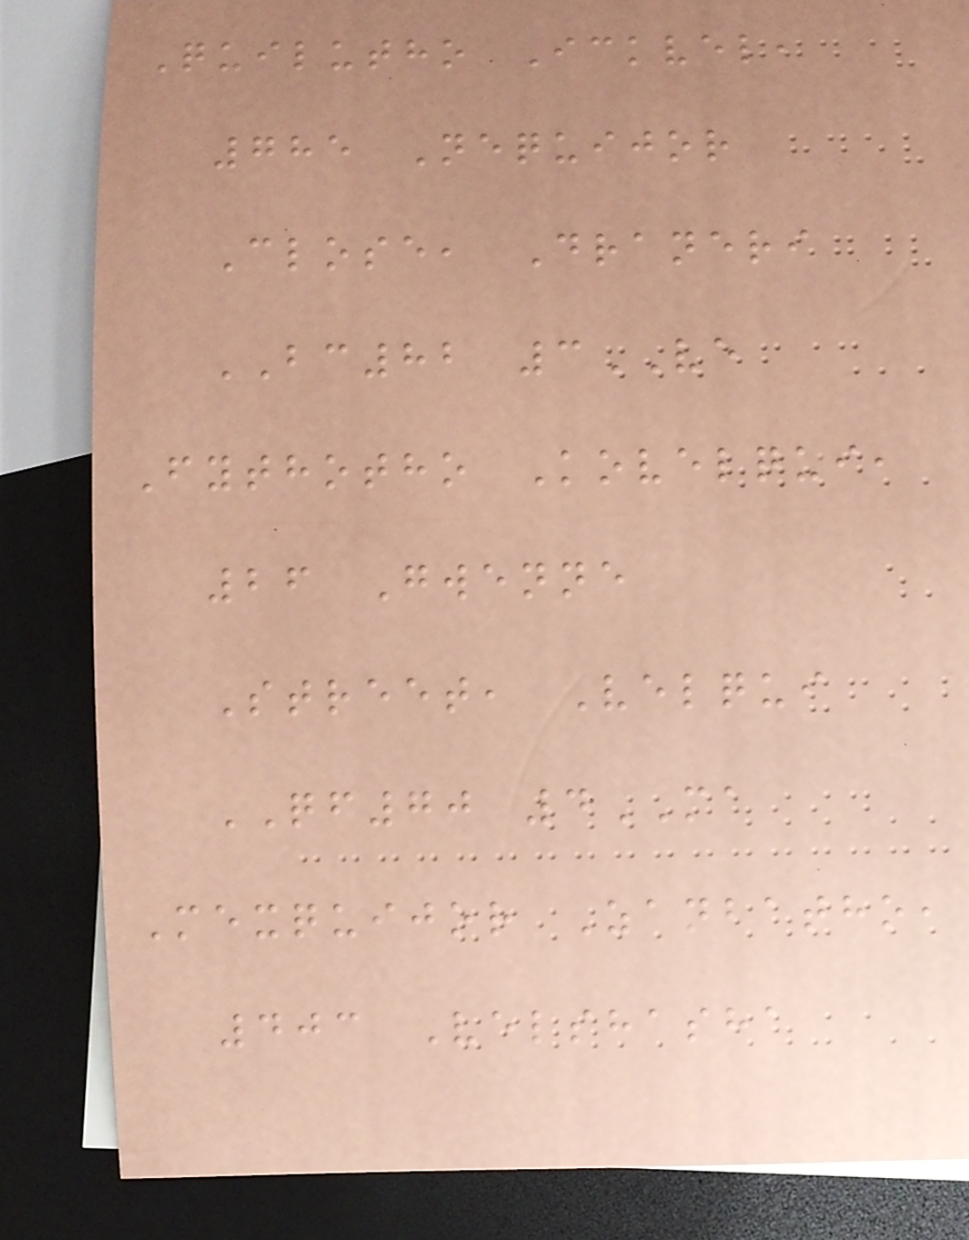Quilutho Ickvel,
785 Nequijor
Close, Draneri
BC82 3VE
Fythotho Kovelqui,
26 Gwenne
Street, Velqui
QF70 4MA
Mexquijor Zanbatho,
403 Velshasha
